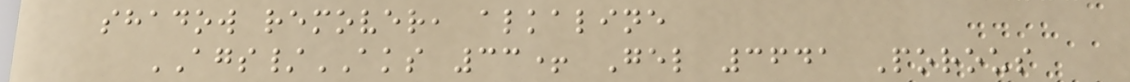shadow remover, alkaline
AGS/AKS 33+ Gel 3641 Porous
